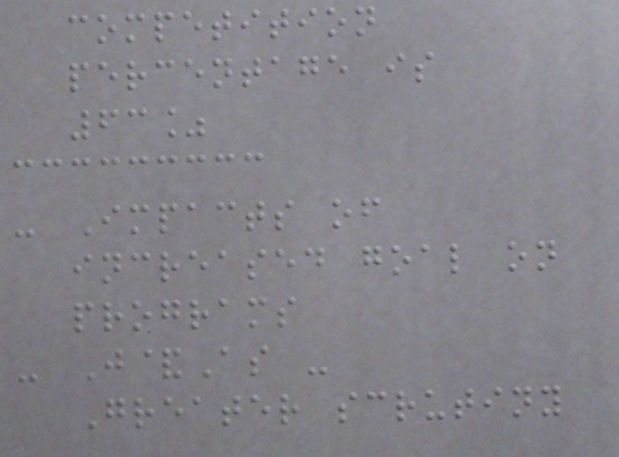competition
percentage is
63%
- Impacts of
increased goal on
programs
- J&As -
Greater scrutiny
